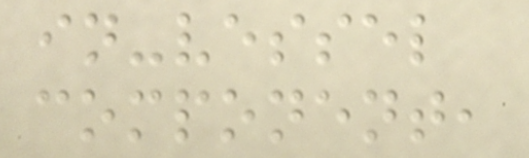in-vessel
component,
